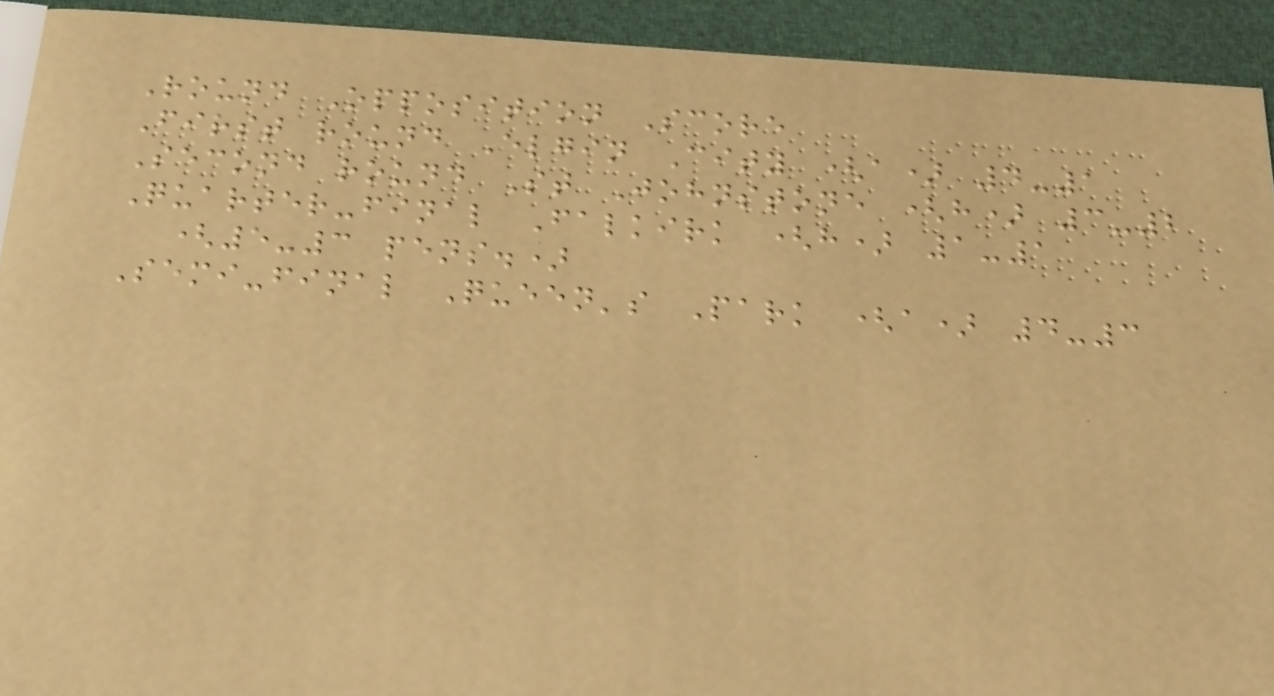Round Opposition Score
First round Elgin City (a) 4-1
Second round St Johnstone (h) 3-2
Quarter-final Falkirk (h) 1-1
(5-3 pens.)
Semi-final Queen's Park (a) 4-3
